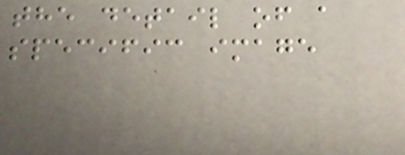the detail of a
specific image
